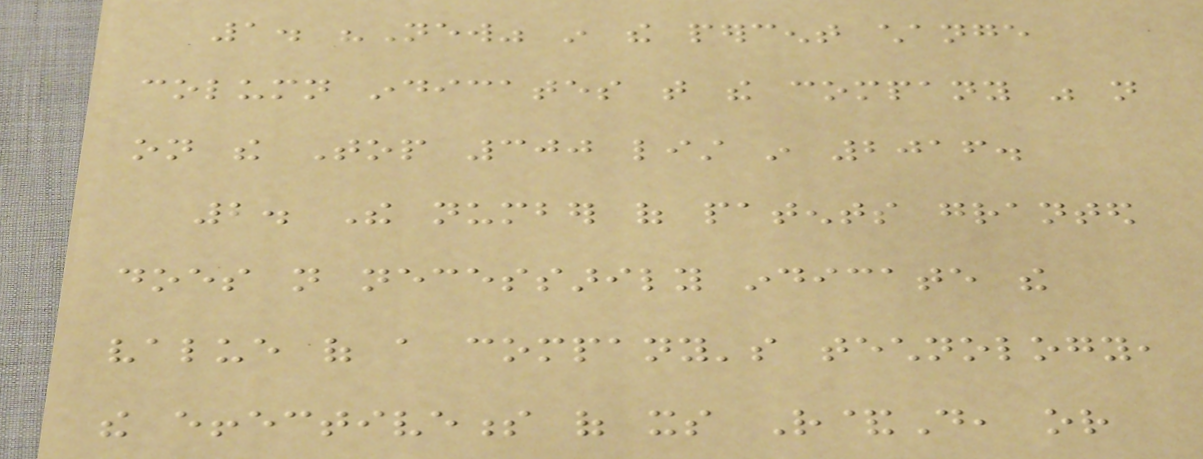1. "New" in the percent change
column indicates that the company was not
on the Top 300 list in 2016.
2. The number of patents granted
does not necessarily indicate the
value of a company's technology,
the effectiveness of its R&D, or
